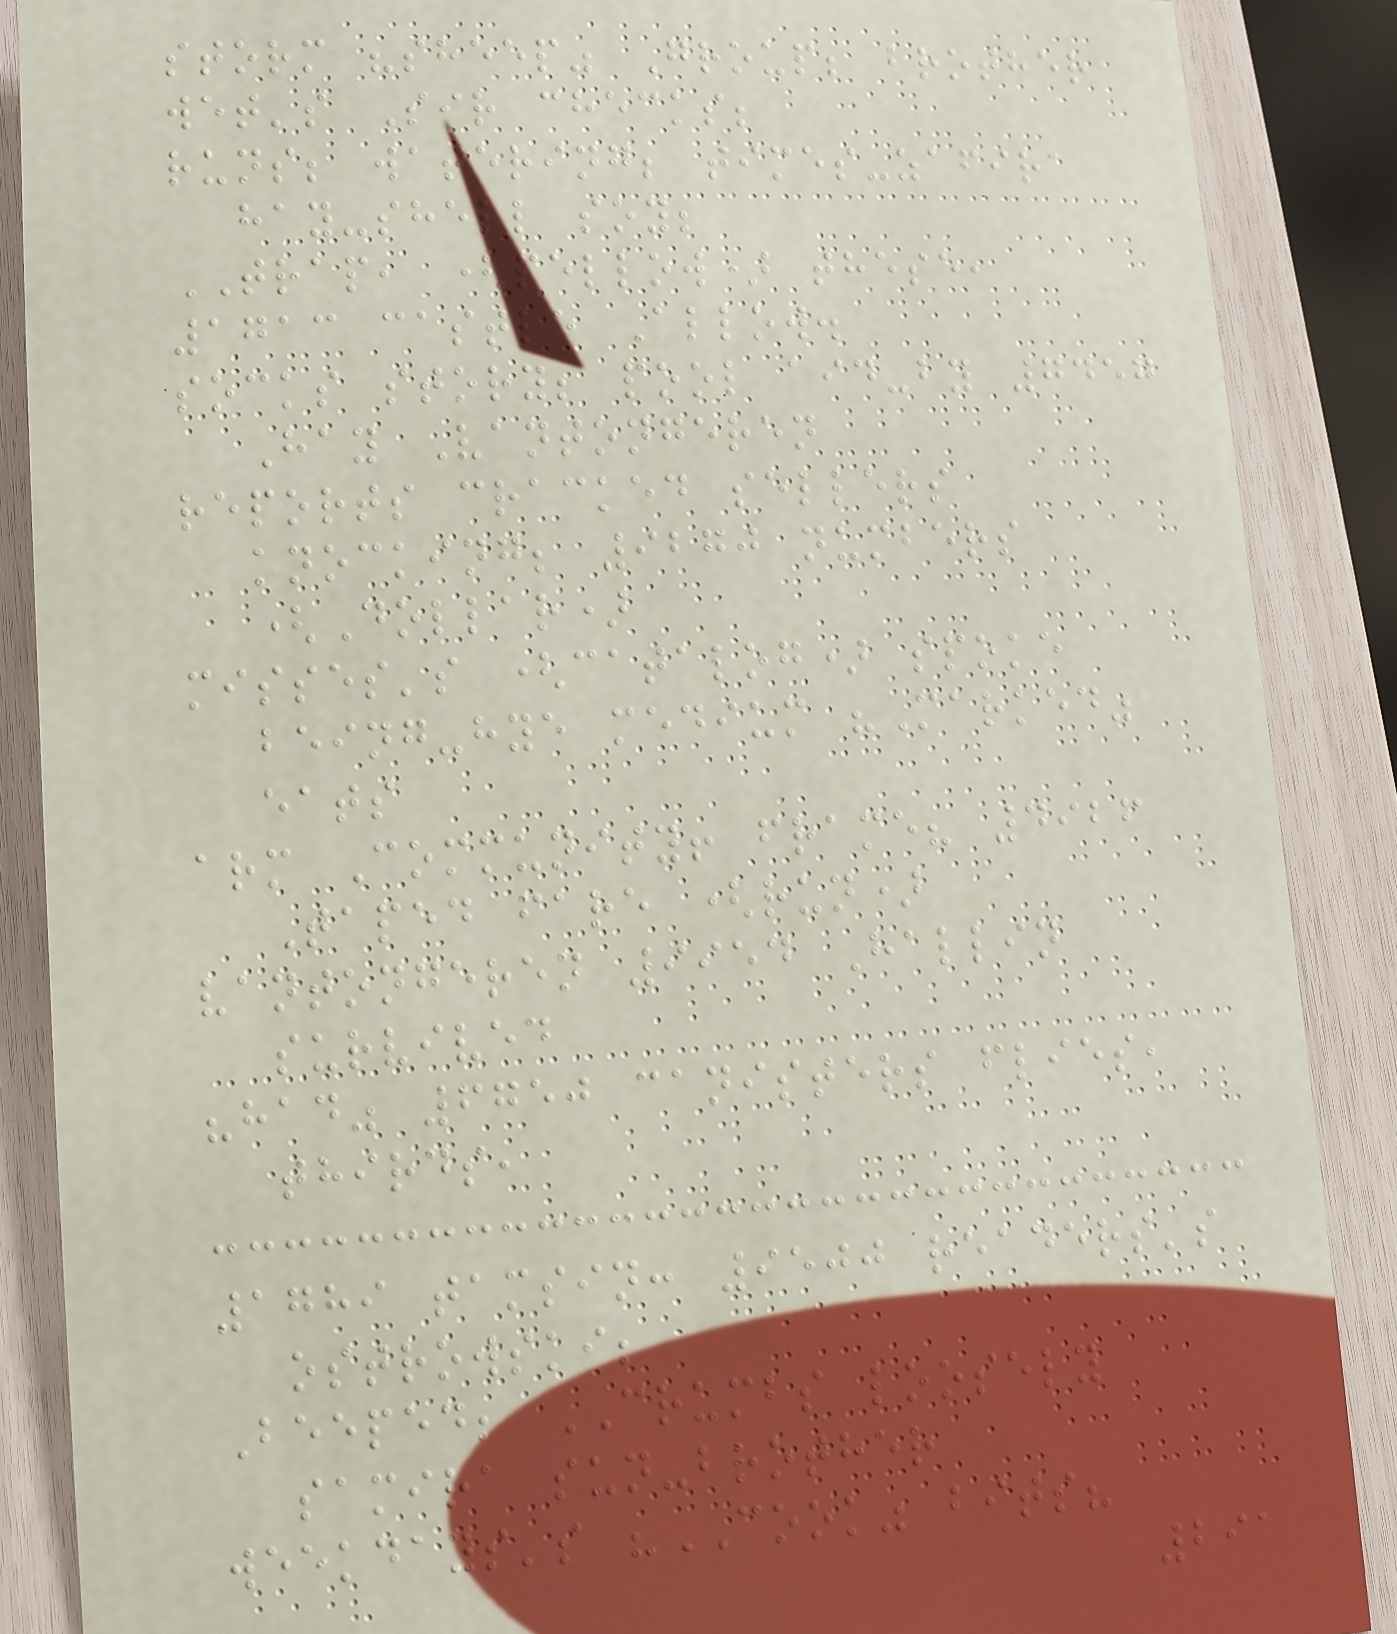storm "sheep" Group; brother
wet's Sir checks;
runs; watering; times-zafira
hay-shell soy;
TRAP, (pellow) these,
1713 castle Allow.
socks story; pool aid-by 7457
Hay Vantongeren
reports cracked sellers
knocking; 9270 numbers
(Dollar)
misses's (catalog) spoke
being-hye medium "Marked"
eats
arm Community! frame? 4926
Taped fare (run)
vantongeren 9954 Hallin
survived
"had" 6750 canisters flies,
thirds,
1789 tamsin: 9500 readers's
ostrowski;
Beeped; CRUMBS loosely
samira sun-brother
weekdays's "COOK" bits?
291
